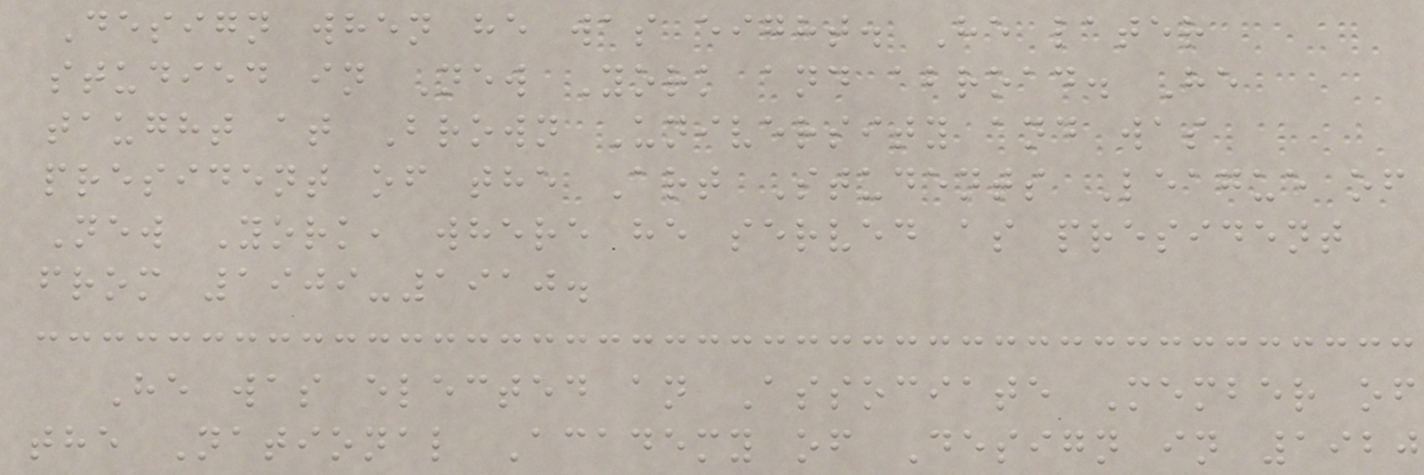Design when he was eight. He later
studied in New York and abroad. He
taught at Brown University and was
president of the Art Students League of
New York, where he served as president
from 1909-1910.
He was elected an Associate Member of
the National Academy of Design in 1920
